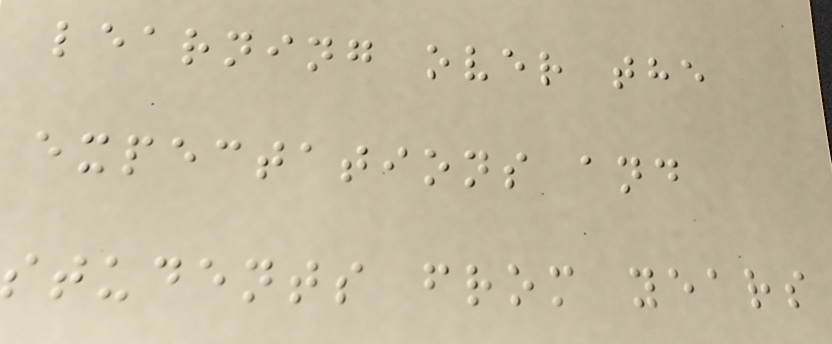learning over the
expectations and
students from years
